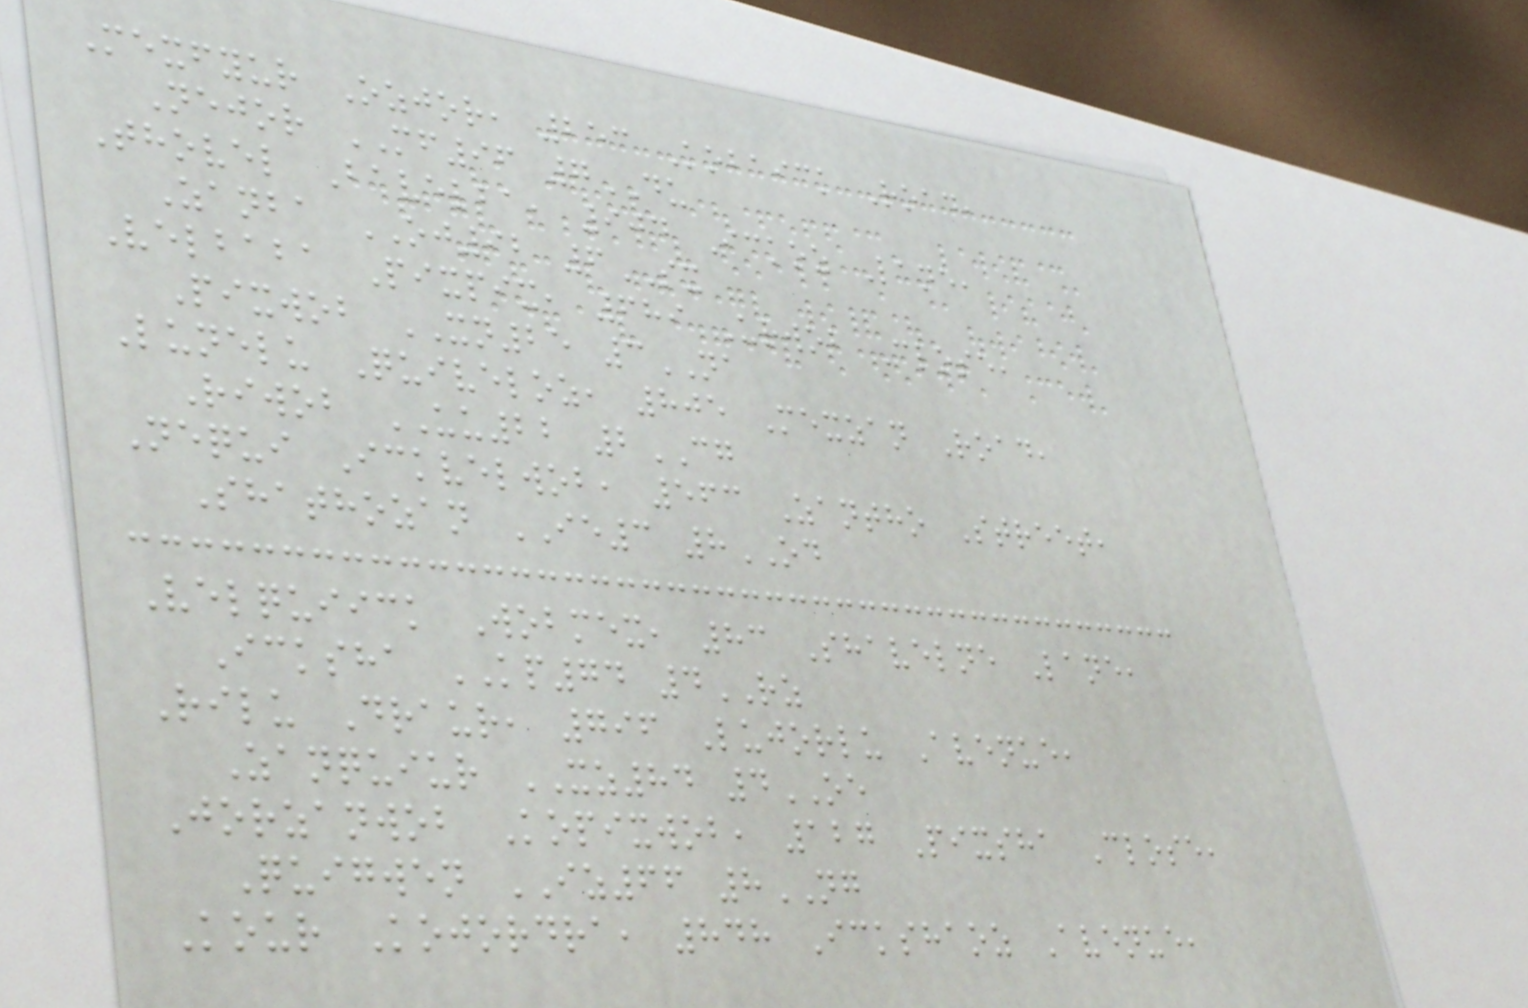Mexfyur Ozjor, 253 Kobaick Road,
Nejor MF96 7DU
Thovel Bavelba, 904 Ickoz Lane,
Zanba OJ92 6SX
Velbaba Pixpix, 689 Urwob Close,
Pixwob XN25 3NA
Lunelu Quiveloz, 805 Mexzan Road,
Riwob UU22 2CG
Nequi Ickvelwob, 563 Zantho Street,
Shathozan IE3 8OD
Velquiick Wobmex, 83 Shavelne Lane,
Icksha KP74 4RZ
Rilu Draur, 796 Lujorlu Avenue,
Zanquiur XZ84 4OE
Jorzanwob Kopixwob, 127 Pixsha Close,
Quigwen IZ66 8NG
Kour Kojordra, 848 Ickshaoz Avenue,
